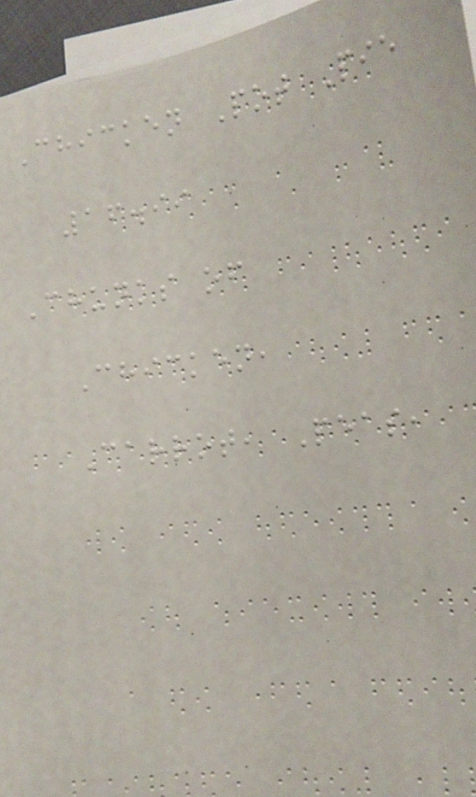Chicken Pot Pie
16.99
Chunks of
Chicken,
Carrot, Peas,
